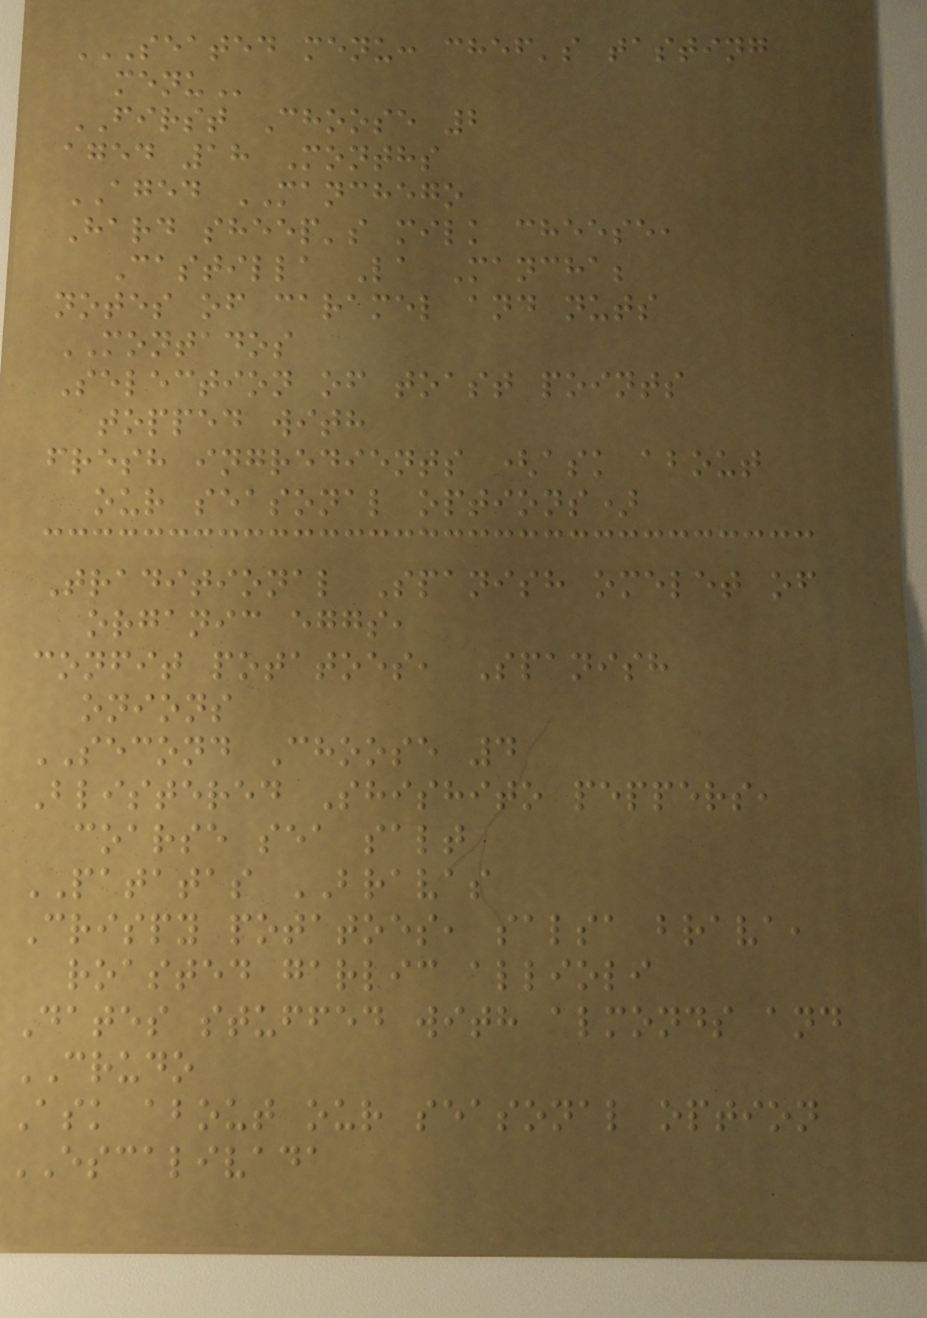SEATED MENU: CHEF'S TASTING
MENU
FIRST Choose 2
aged 18 Months
AGED MANCHEGO
Hard sheep's milk cheese,
Castilla La Mancha;
notes of caramel and nuts
MONTADOS
Selection of toast points
topped with
fresh ingredients (ask about
our seasonal options)
Traditional Spanish omelet of
organic eggs,
confit potatoes, Spanish
onions
SECOND Choose 4
Blistered Shishito peppers,
coarse sea salt
PATATAS BRAVAS
Crispy potatoes, salsa brava,
roasted garlic allioli
Dates stuffed with almonds and
CRUDO
Ask about our seasonal option
ESCALIVADA
